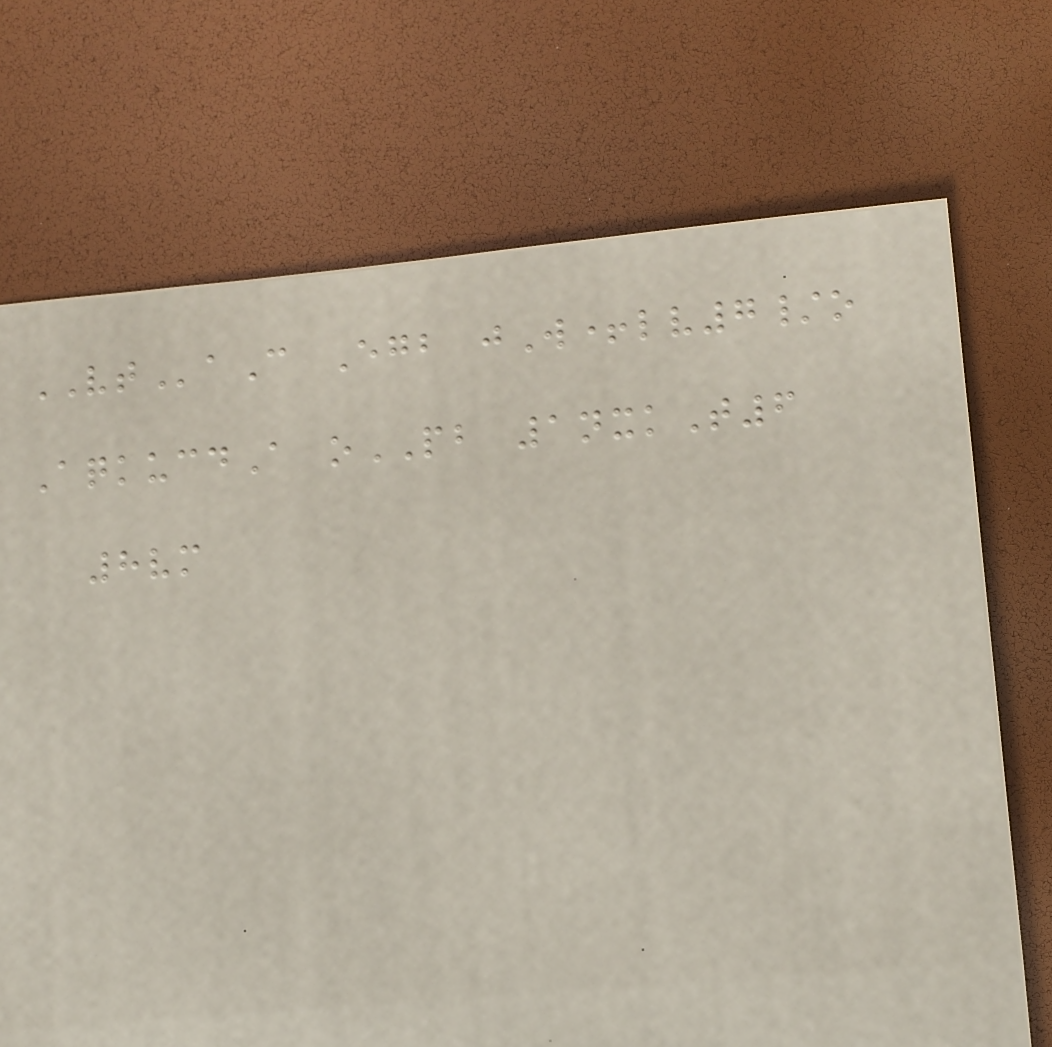VTaC Egb jW+lv7/o
AqkucdA oPB 1nxkT6
8vm
